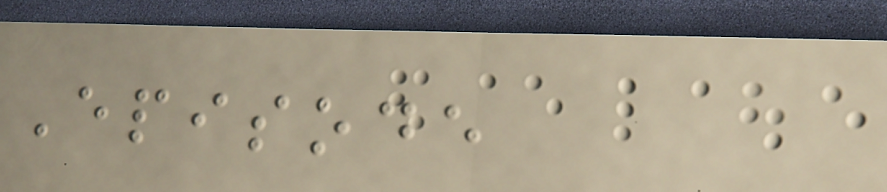Episode
